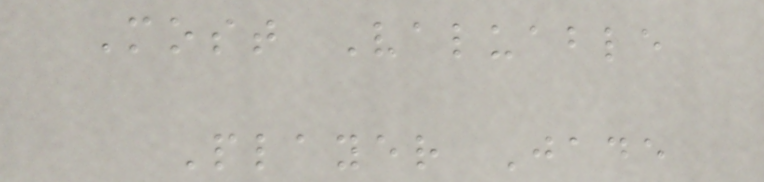Most Valuable
Player Jade
